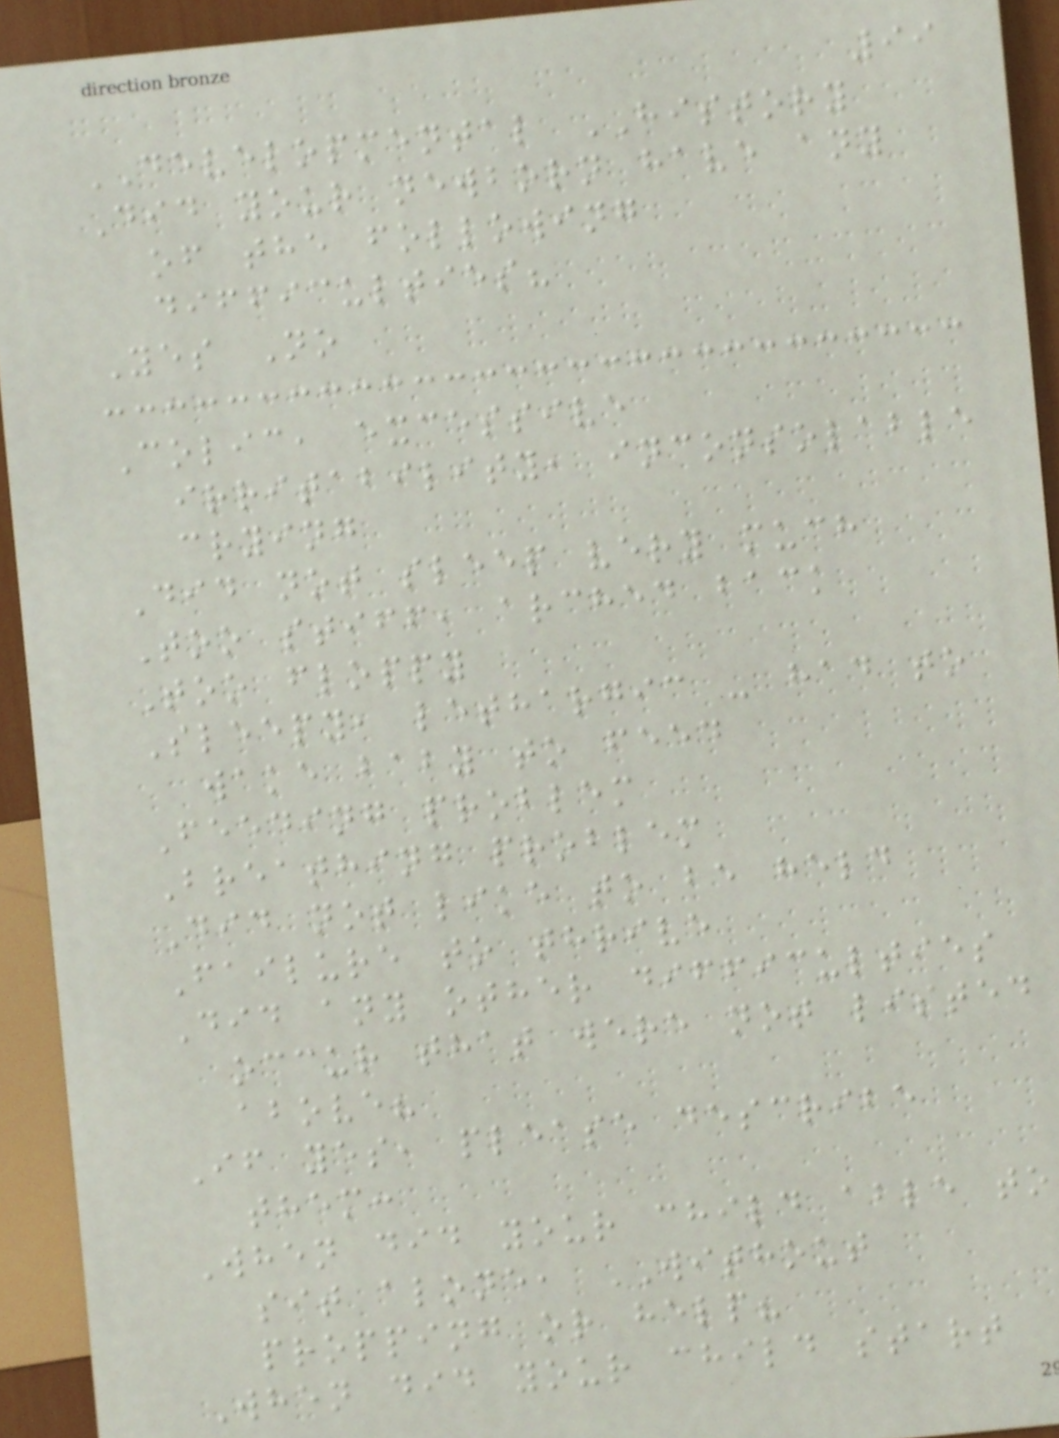99
DEVELOPMENTAL HISTORY
Did your newborn have any
of the following
difficulties?
Yes No
Colic, excessive
irritability, inconsolable
crying
Did not sleep very much
Too stiff, arched back
Too floppy
Sleepy, lethargic - had to
wake baby to feed
Feeding problem
Breathing problem
Did not like to be held
Failure to thrive
Did any other difficulties
occur that were not listed
above?
If yes, please describe
them:
When did your child able to
sit alone, WITHOUT
propping or help?
When did your child start
